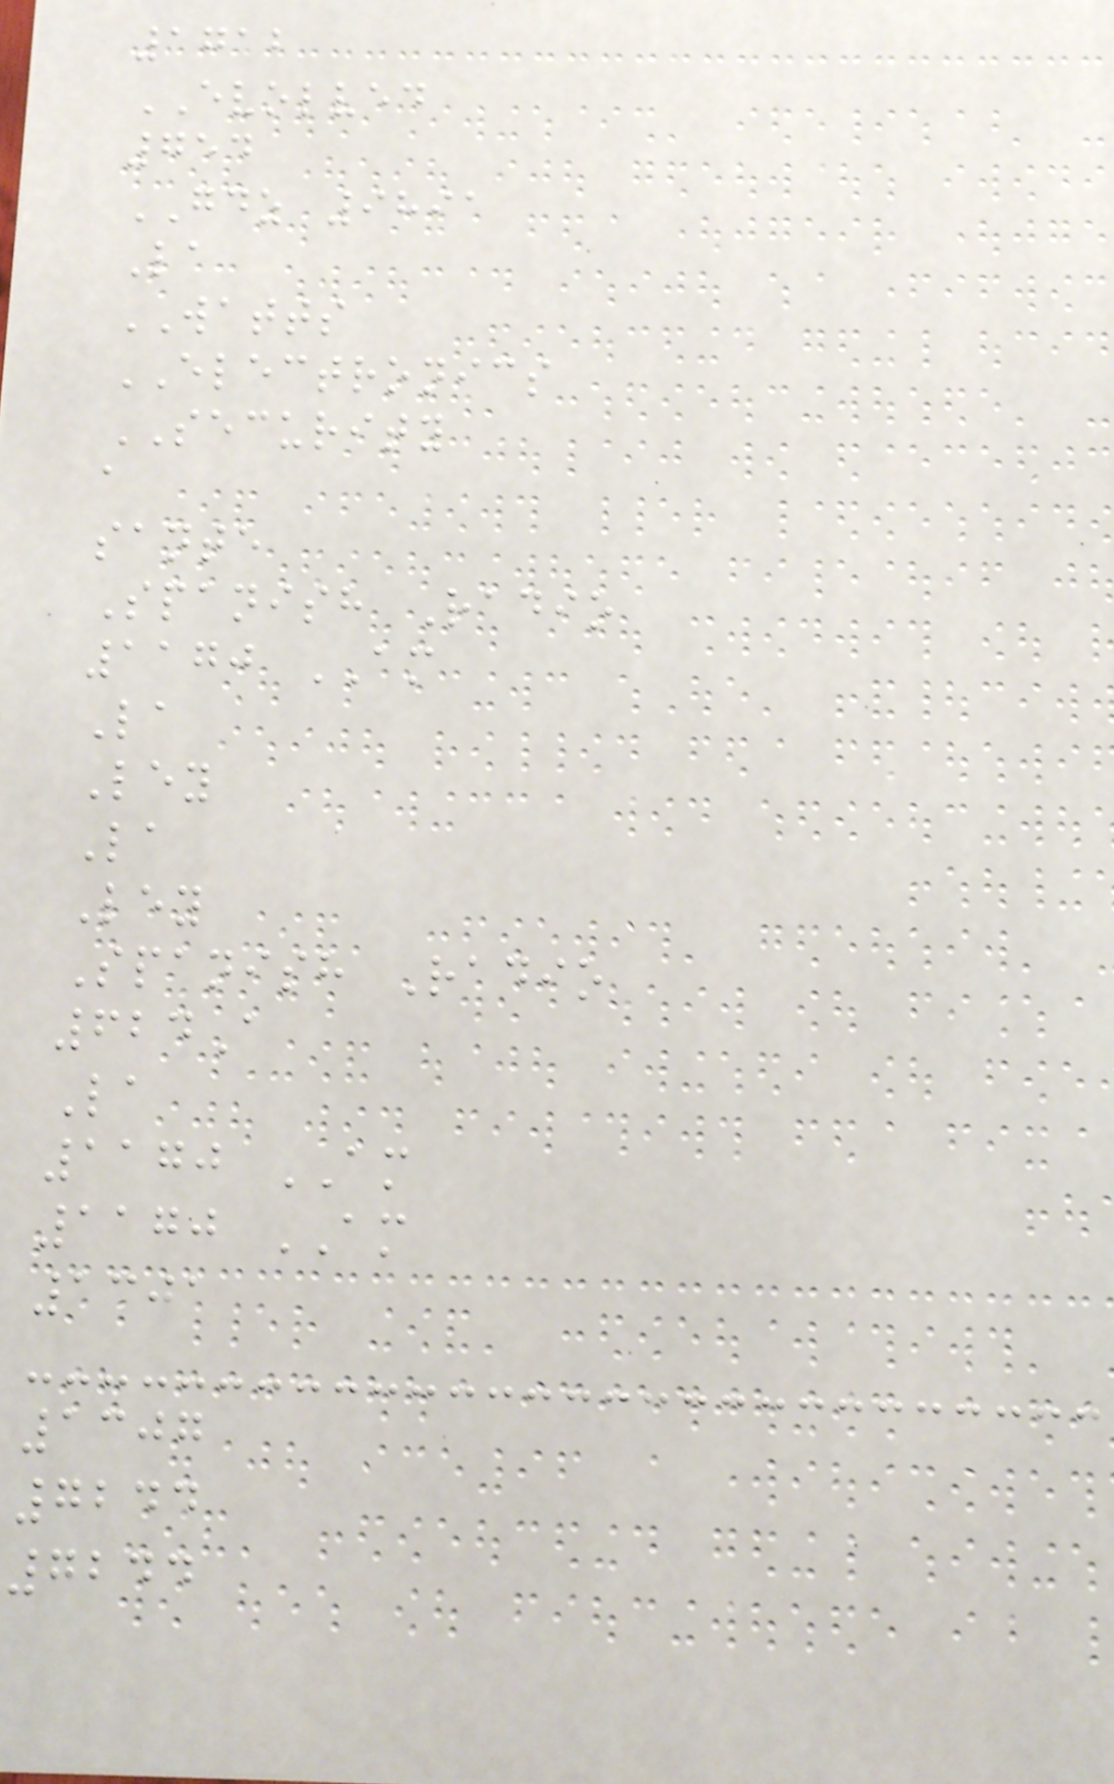1712
EVOLVED
754
GDZ 9891
La
WATTS
ELECTRONICS
SECURITY
a
sante
Spanish Radio
1170 AM
La
Ley
La
Ley
Spanish Radio
624A
La
1170 AM
1170 AM
1301
1307
7244
7244
